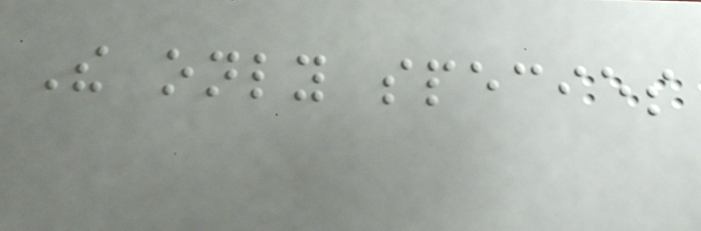The only species
